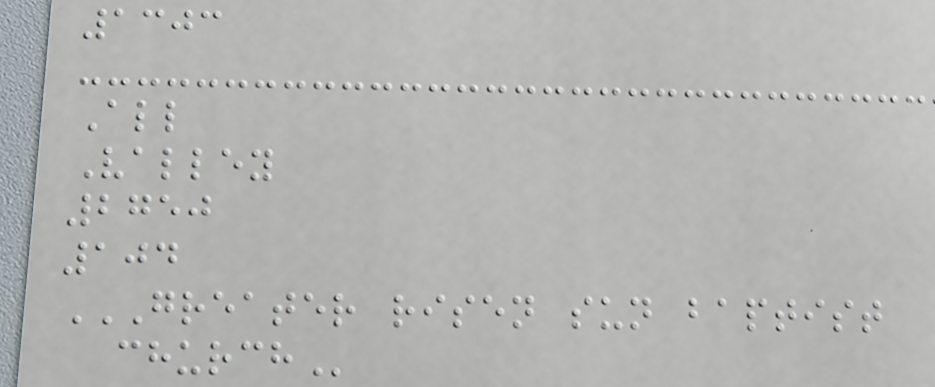1303
All
Valley
2750
104
GREATER RISEN SUN BAPTIST
CHURCH
